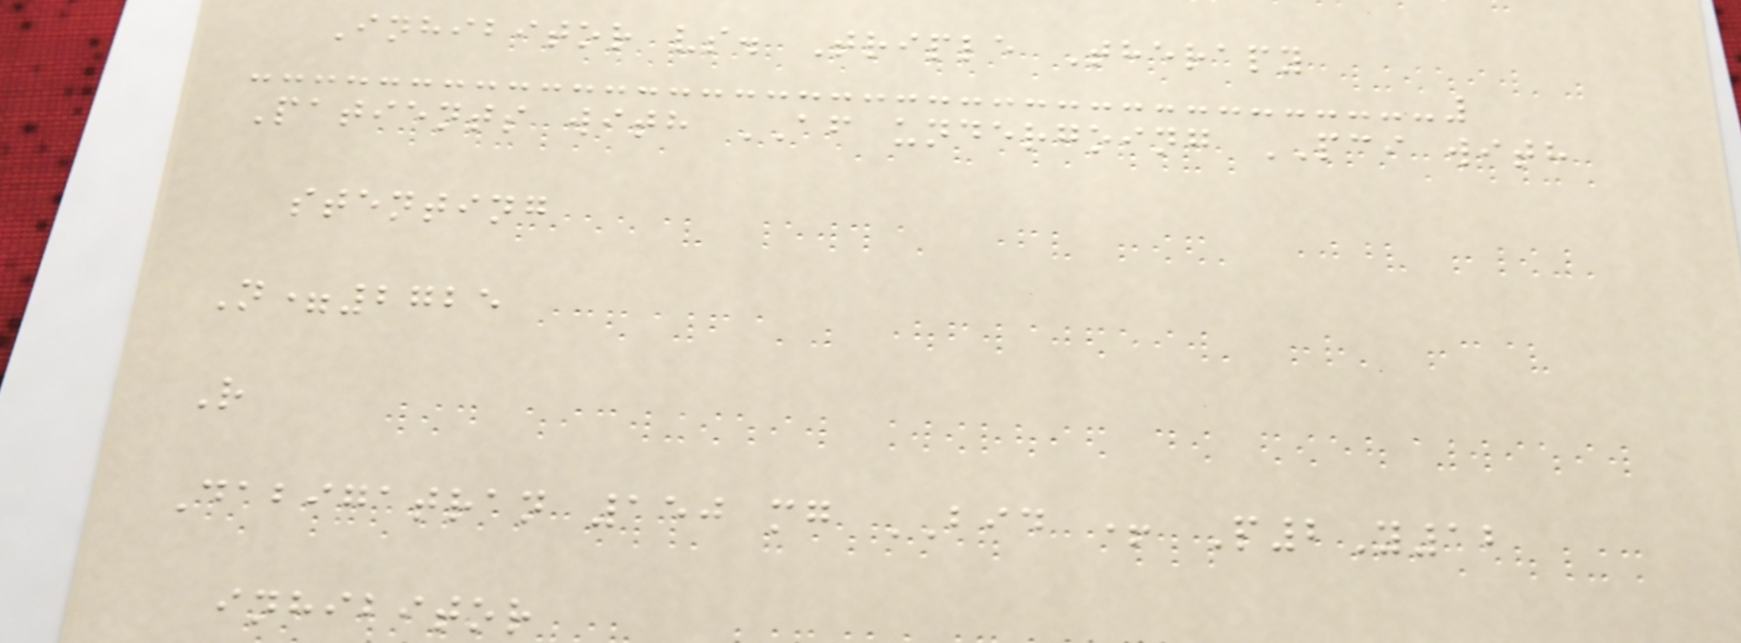Inhibitor vs. Triple Therapy
Patients with AF undergoing PCI with
stenting
N=2725
R
Dabigatran 150 mg BID + P2Y12
inhibitor
